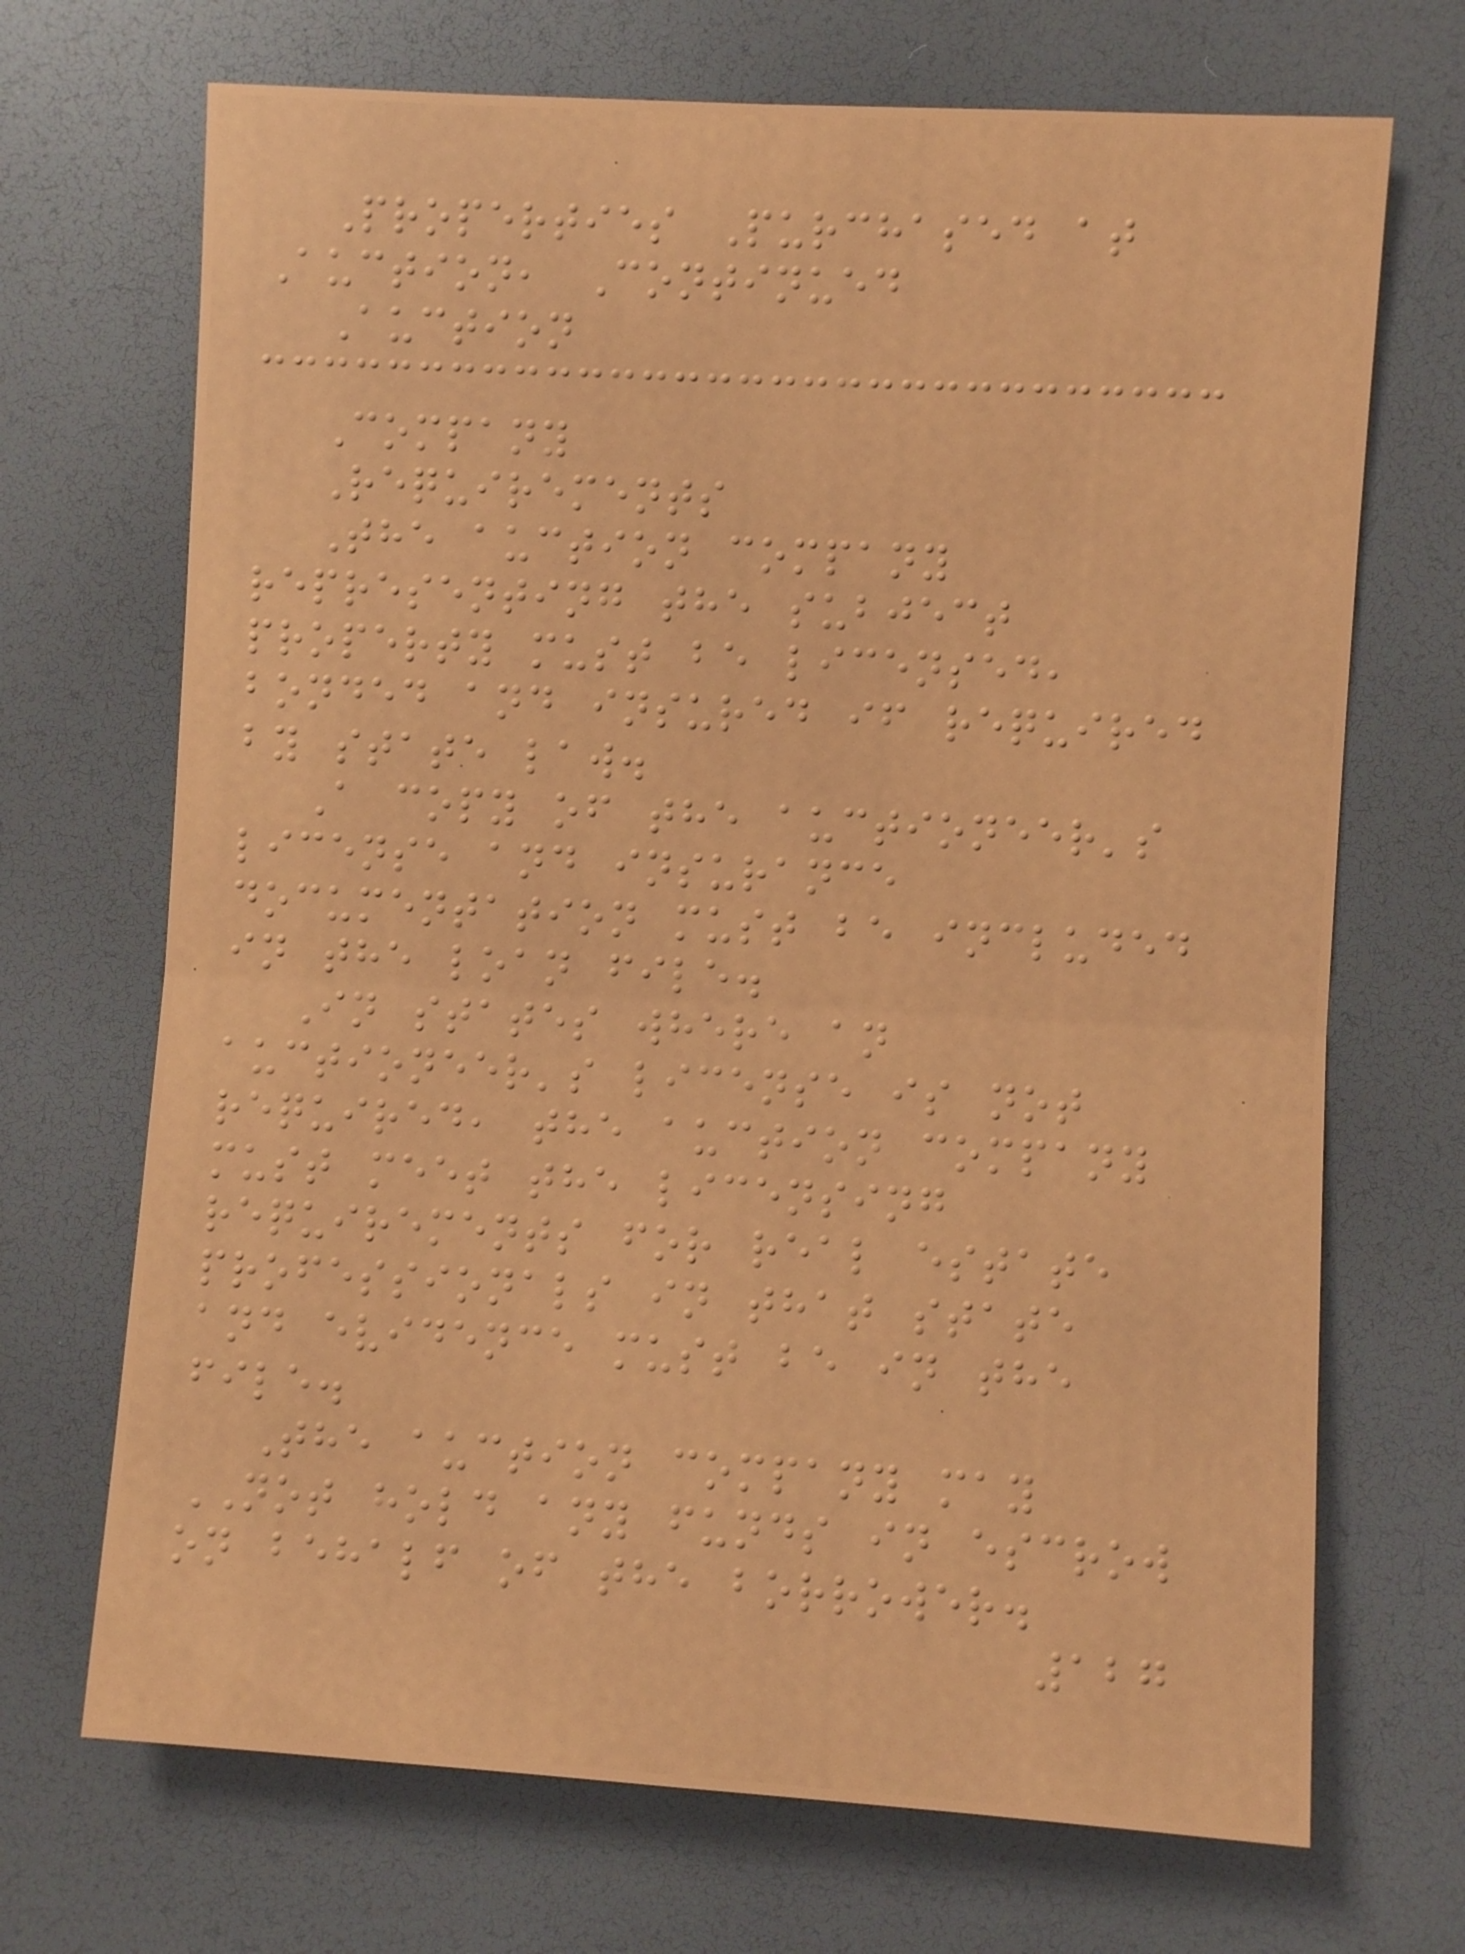Properties Purchased at
Auction, Continued
Auction
Company
Requirements
The auction company
representing the subject
property must be licensed,
bonded and insured if required
by state law.
A copy of the auctioneer's
license and insurance
documentation must be included
in the loan file.
In states where an
auctioneer's license is not
required, the auction company
must meet the licensing
requirements for real estate
professionals in that state
and evidence must be in the
file.
The auction company may
NOT hold any funds in escrow
on behalf of the borrower.
127
